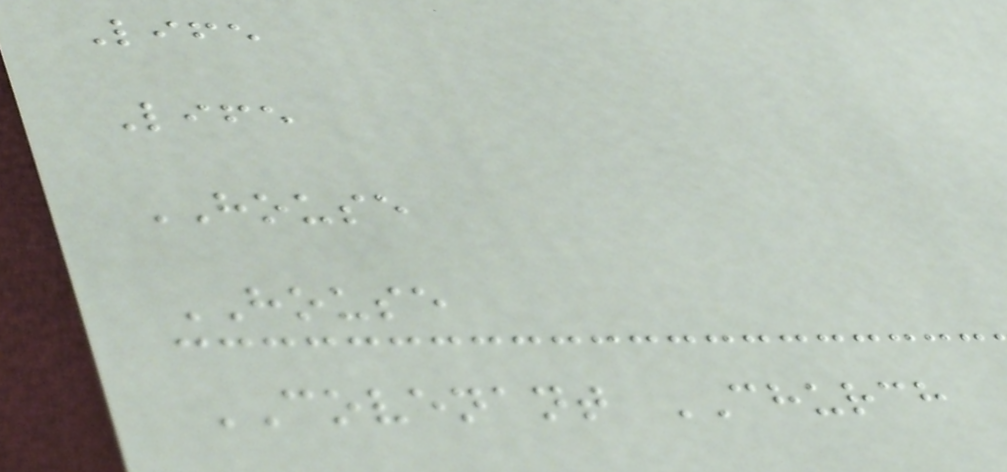Life
Life
HOUSE
HOUSE
COVENANT CHURCH
